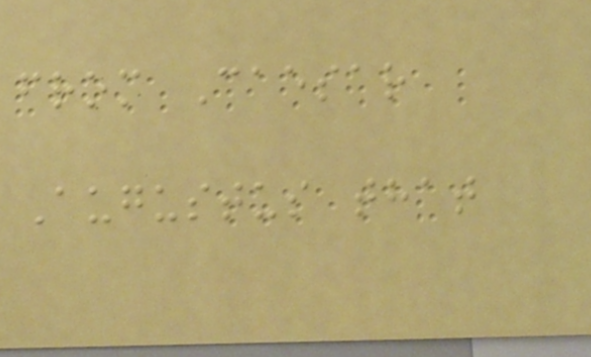from Caesar
Augustus that
